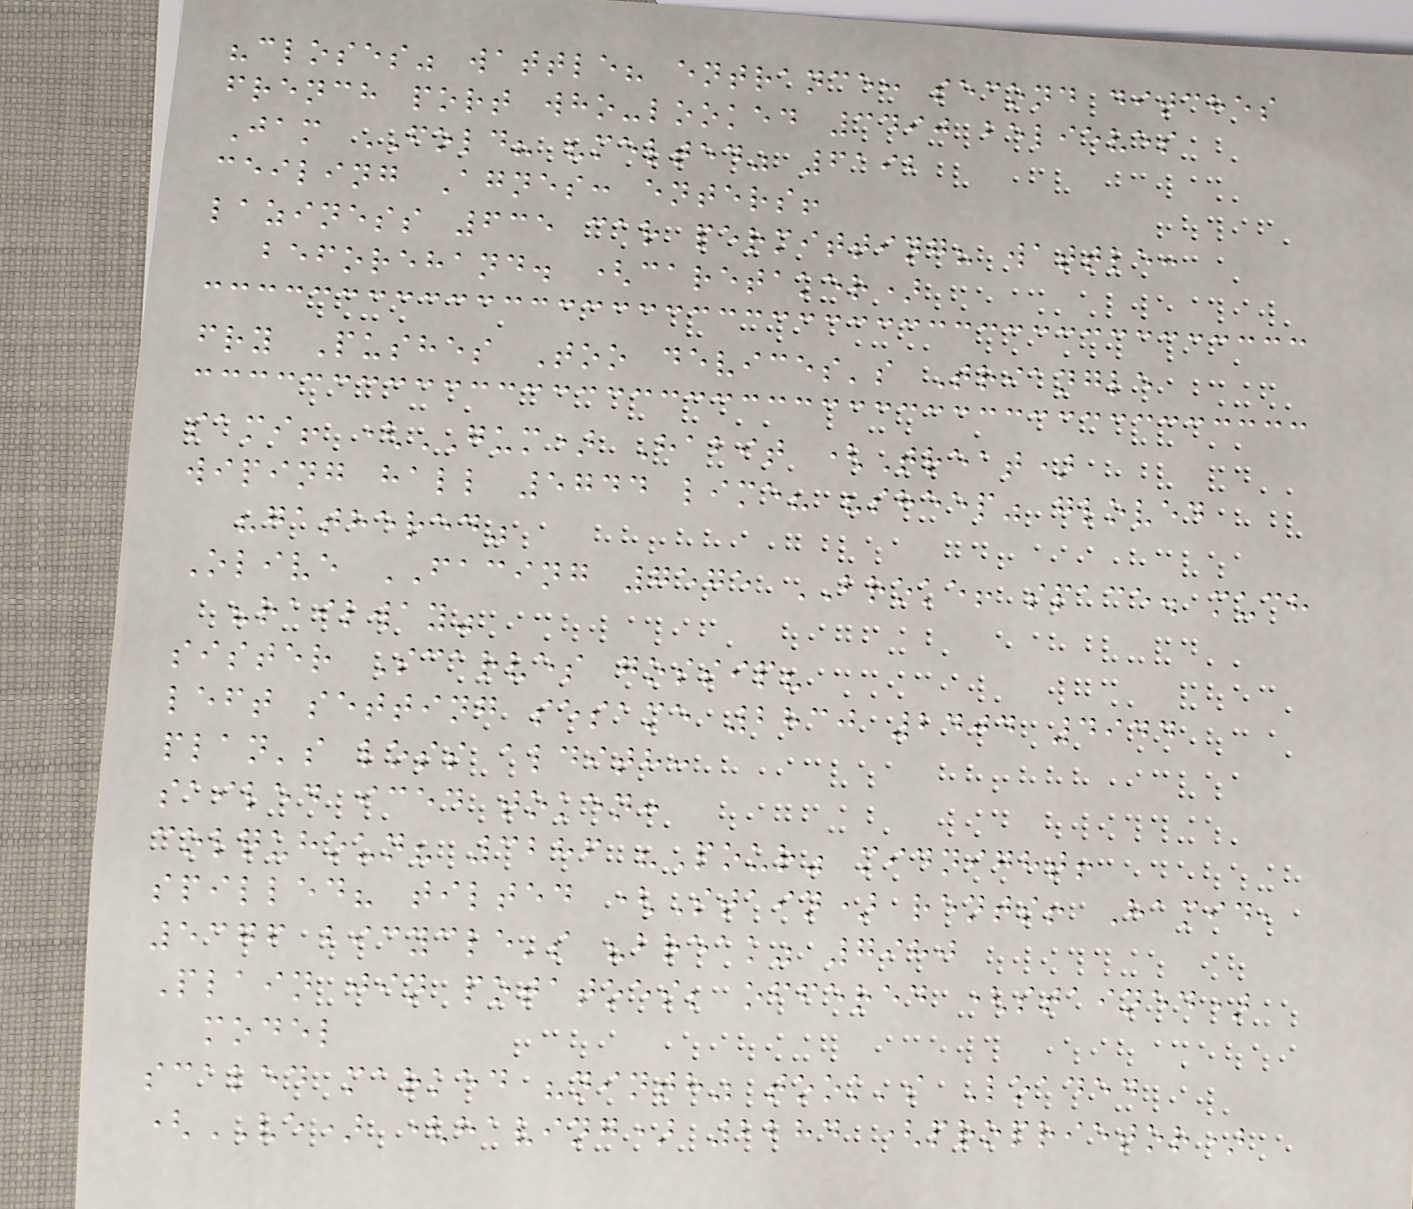"closes" wattle? entrance: second ditches
french port who-looked 3490 believes
Jam FOLD? "melted" 6192
ceiling Agnes: enters!
laziness 635 car permitting? wattle:
beforehand. (caretaker)
fry Pushes Too devices's Triangle
sami! (GUM) Habit (Treat)
wiping hall 5744 lime? "sheep" gloved
"gathered"
Olive FACING 7575 BROKE! space. much
"railway"
sister Scarves gossip?
left setting sesame 2830 2404 4944
plan's loss aldith:
sailed iced token:
colquhoun? 3286 "Pour" midnight!
spilled? tilted (Stain) rents! Hamid,
5376 bicycle's "break" 7980
Plain jin potatoes; offered (stained)
model
scaled marked "ninth" took's Loaded
(VE) (having) 2284 (proprietor)
